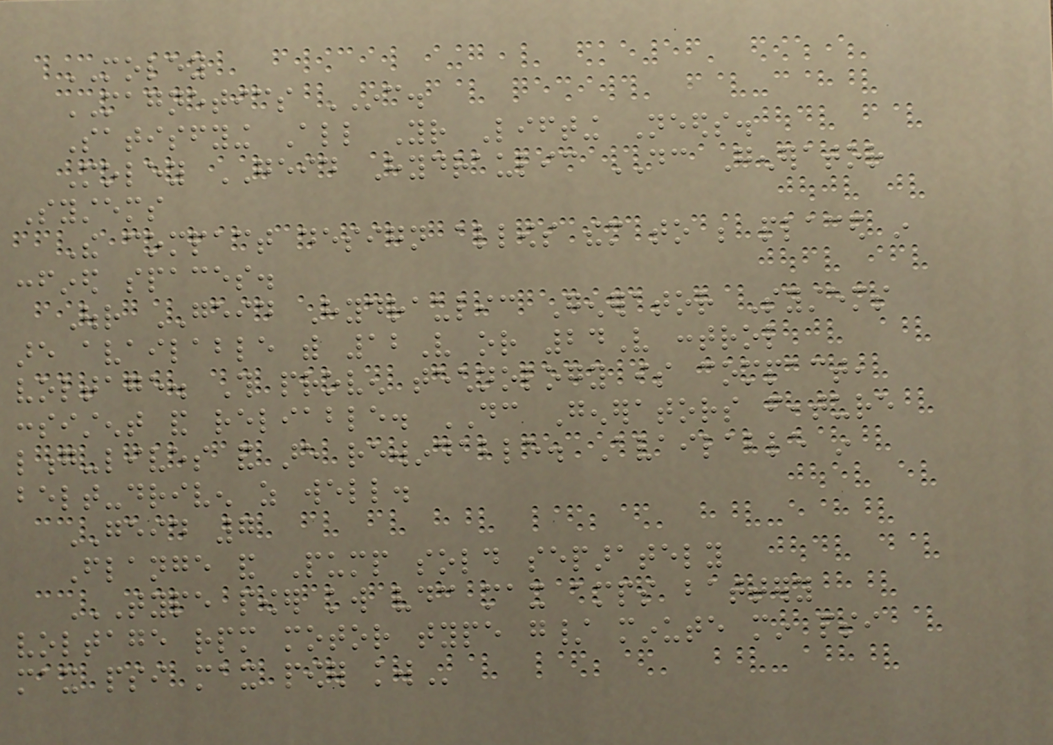MOLEY
MAGNETICS INC.
Satisfying All Your Lifting Needs.
Moley GEID Hydraulic DC Generator
Systems
The compact design allows them to be placed in
confined spaces.
Our GEID Hydraulic Generator Systems
are available with 12V or 24V control
voltage. This proven technology is compact,
consistent and reliable. DC Generators feature
long-lives and are rewindable. Available in
belt-driven as well.
GEID 7
Flange and Pump sold separately
TYPE POWER KW VDC MAX AMPS BATTERY
VOLTAGE RPM MOTOR TYPE G/ MINUTE MIN PSI
MAX PSI MAX POWER KW
